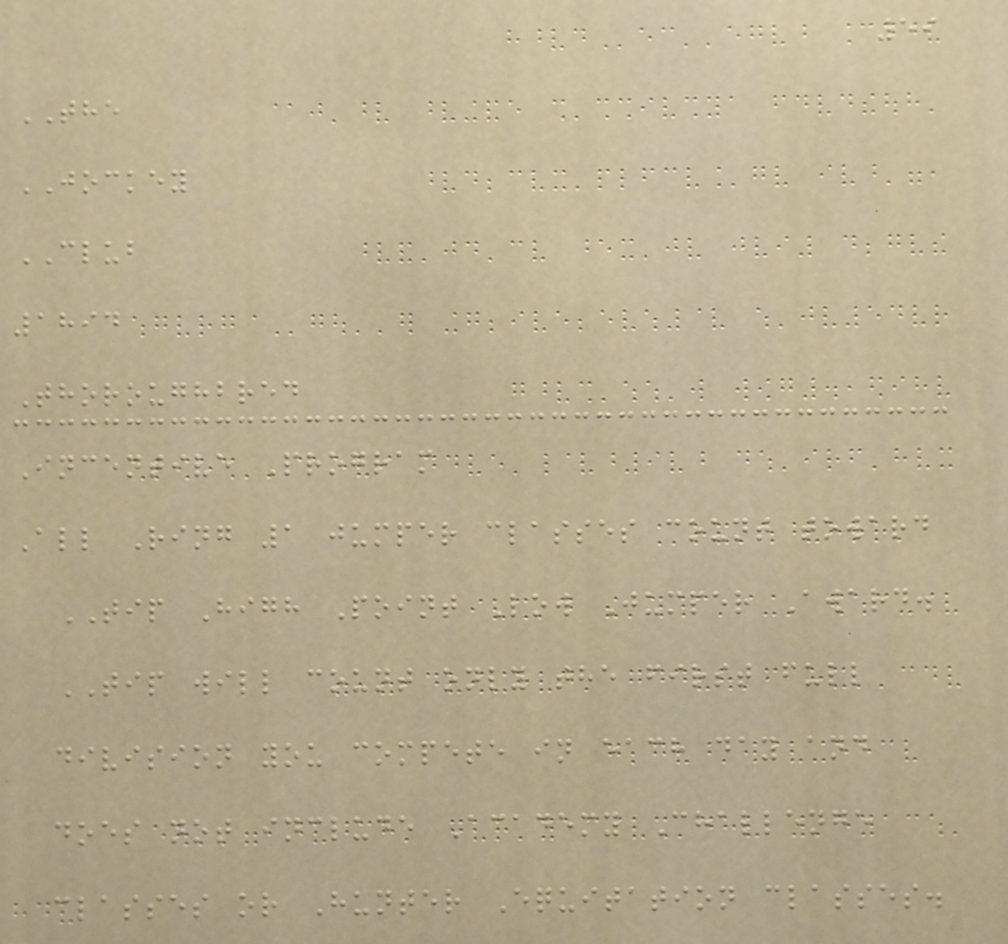59
THE
JOCKEY
CLUB
1894
Thoroughbred
Incentive Program
All Ring 1 jumper classes count toward
TIP High Point Low Jumper Award.
TIP will count only the first full
division you compete in each day and
does not include Academy Challenge
classes or Hunter Equitation classes.
